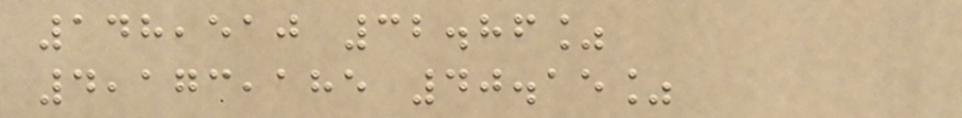148,510 32.86%
4,173,185 40.15%
